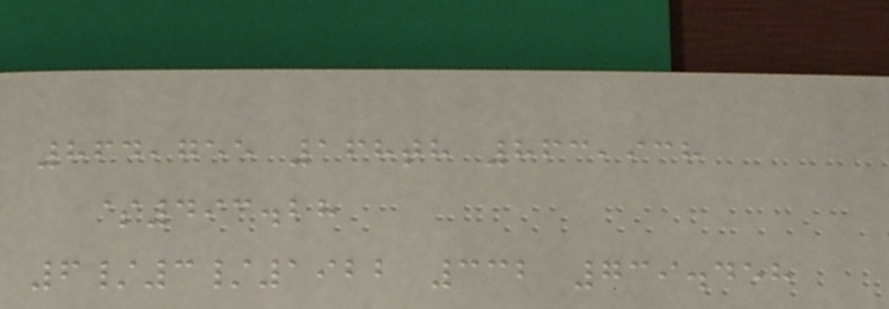864,755 168th 863,938
$493.28
6/3/1922 332 739.458
